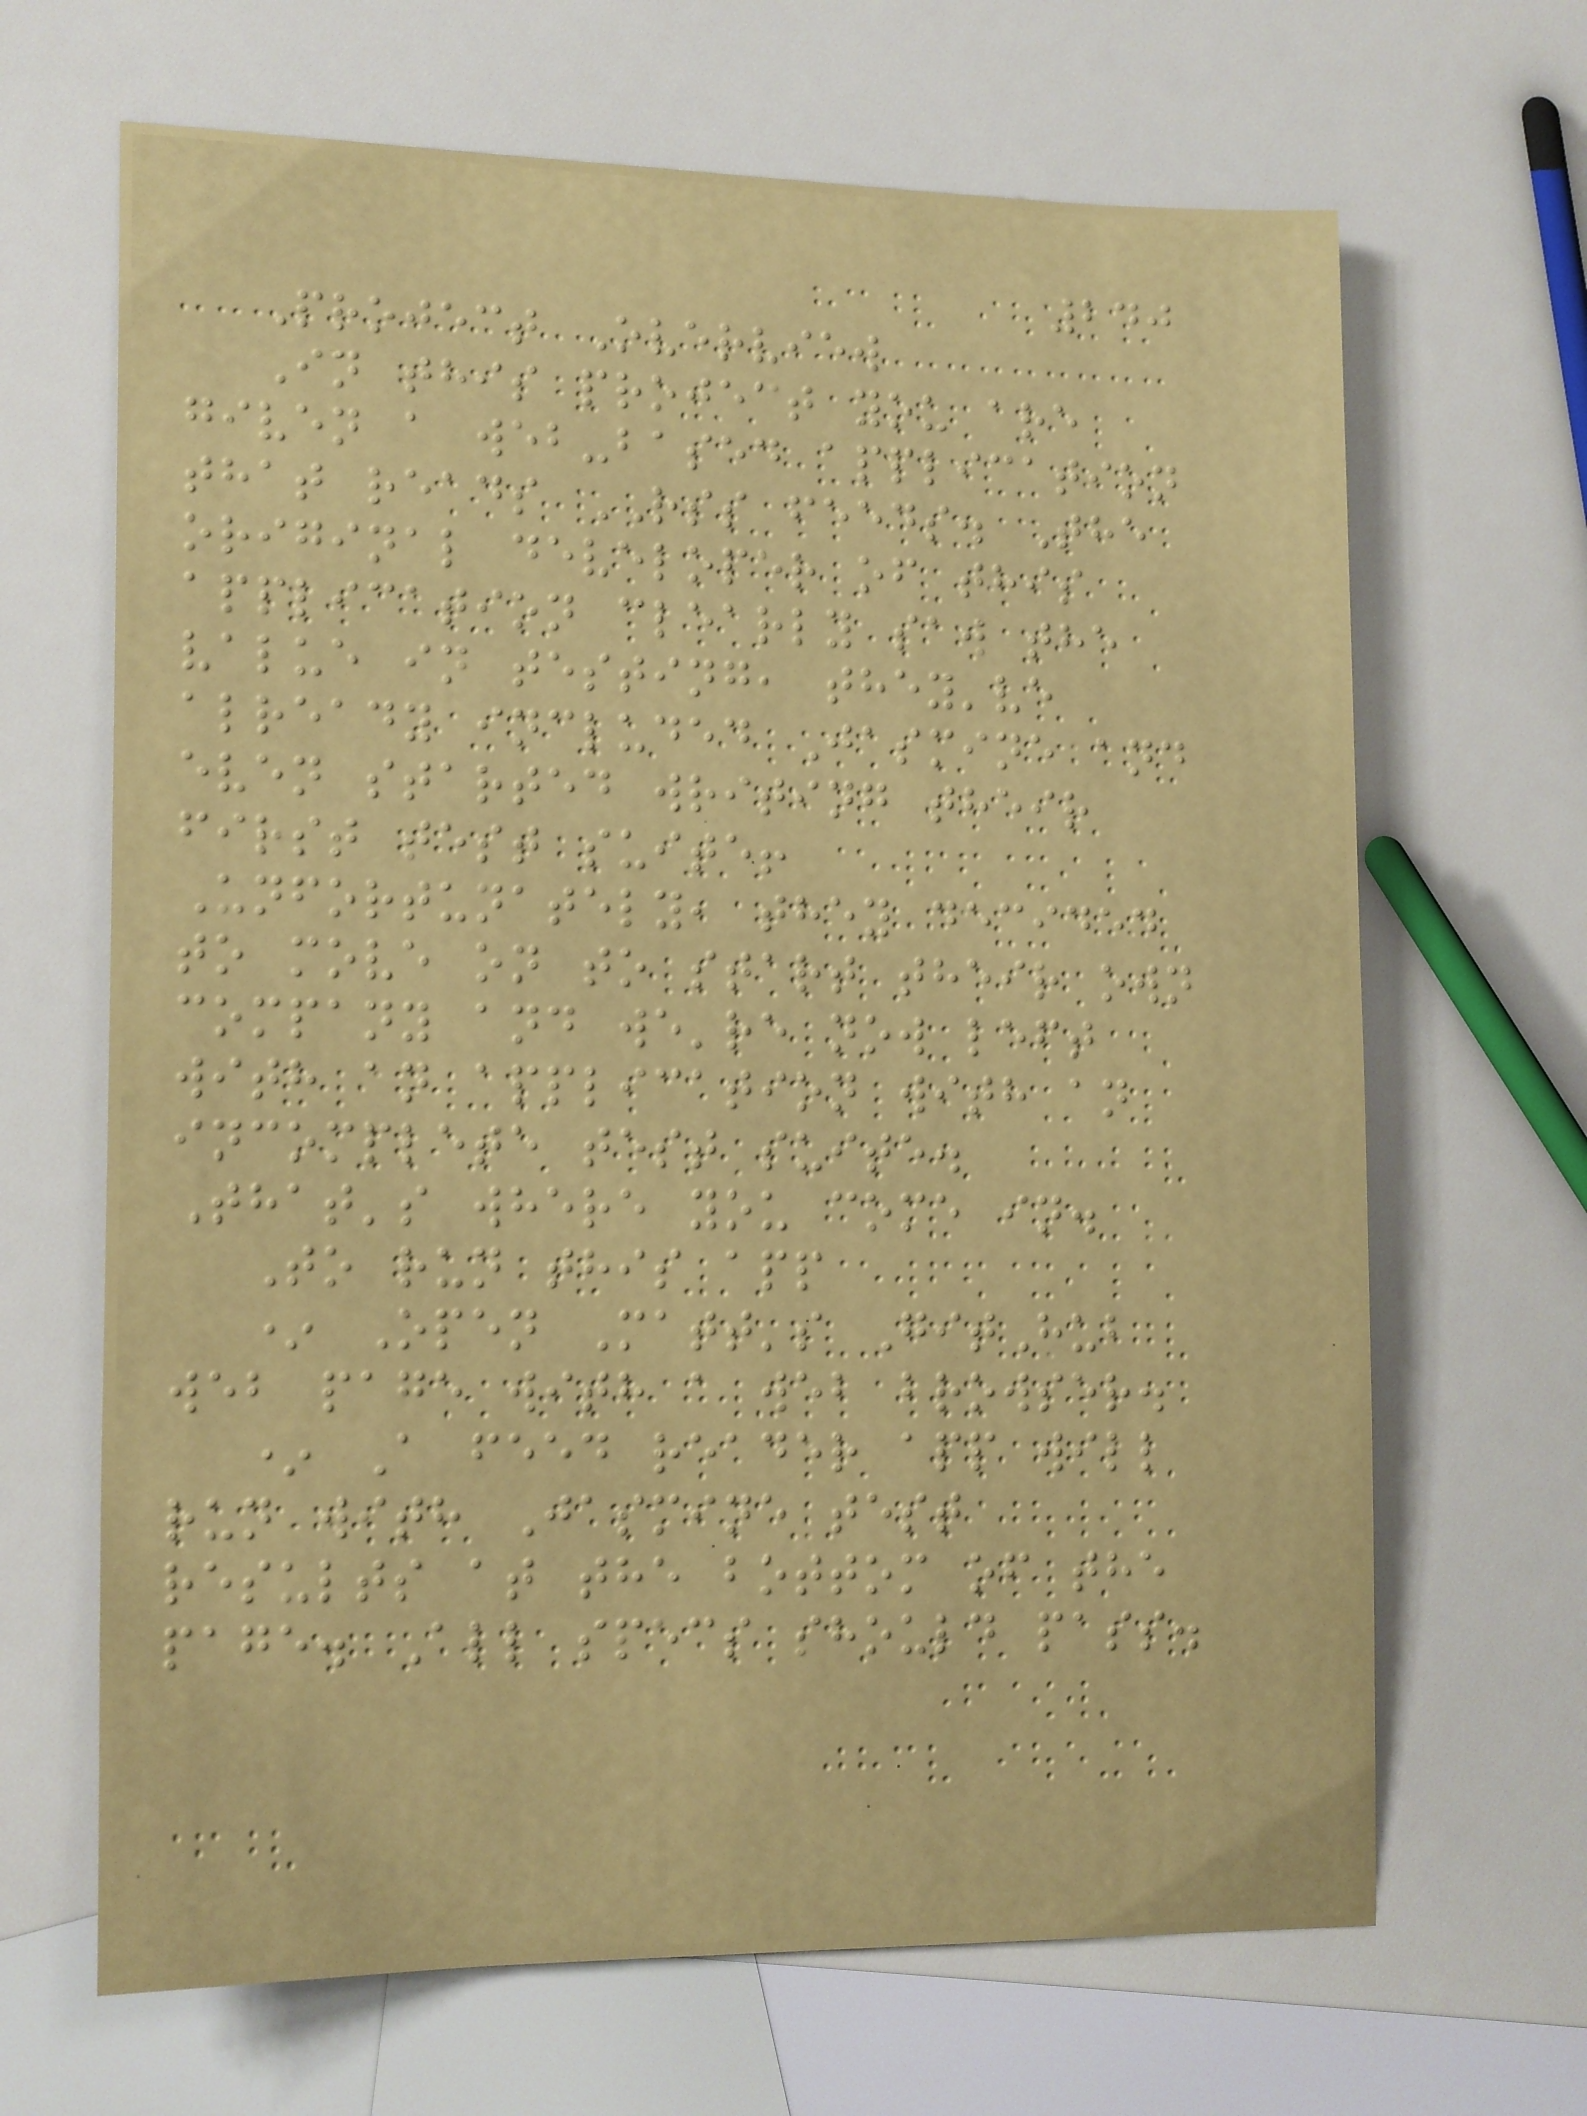240
Project Overview
In this project you are
given a web-based application
that reads RSS feeds. The
original developer of this
application clearly saw the
value in testing, they've
already included Jasmine and
even started writing their
first test suite!
Unfortunately, they decided
to move on to start their own
company and we're now left
with an application with an
incomplete test suite.
That's where you come in.
To run this app
* Open Matt's GitHub
web page with a web browser.
* A feed reader app will
run with Jasmine test
results at the bottom of the
page. All specs should pass.
